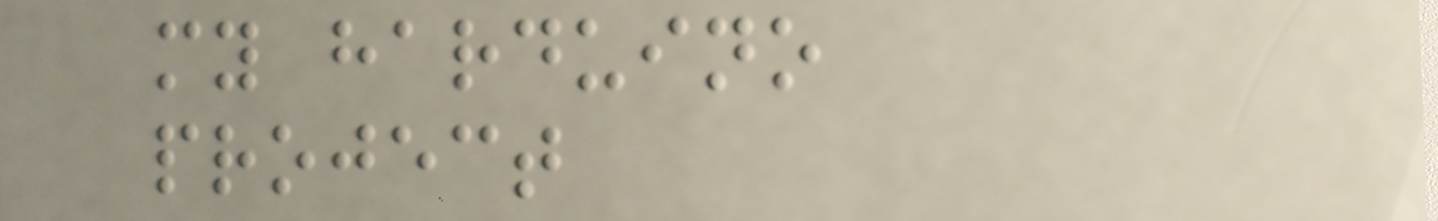my harduino
project
